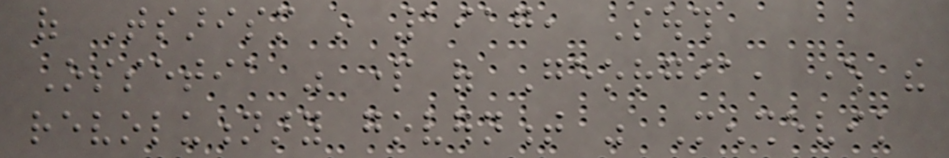of Tsarism in 1917, South
Ossetia was part of Georgia, where the
revolutionary government was Menshevik
